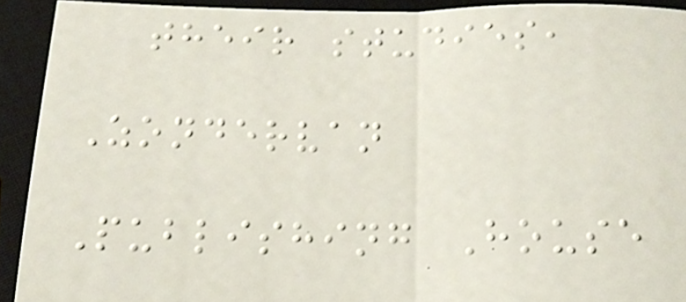their studies,
Zondervan
Publishing House
